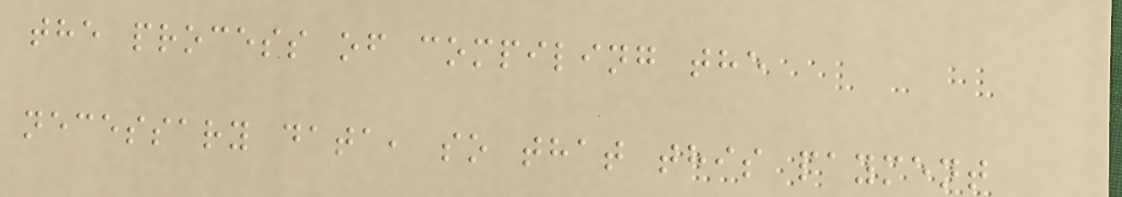the process of compiling the
necessary data, so that this payment
